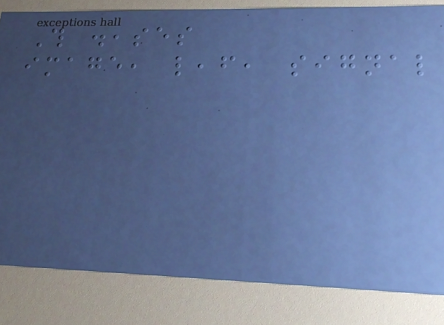This diseases
image, leaf, signal
